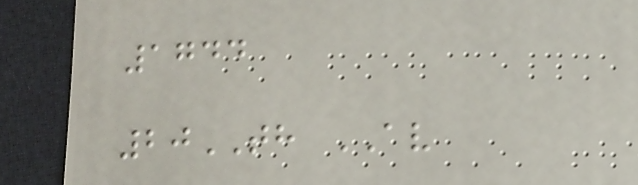1744
20TH AV
